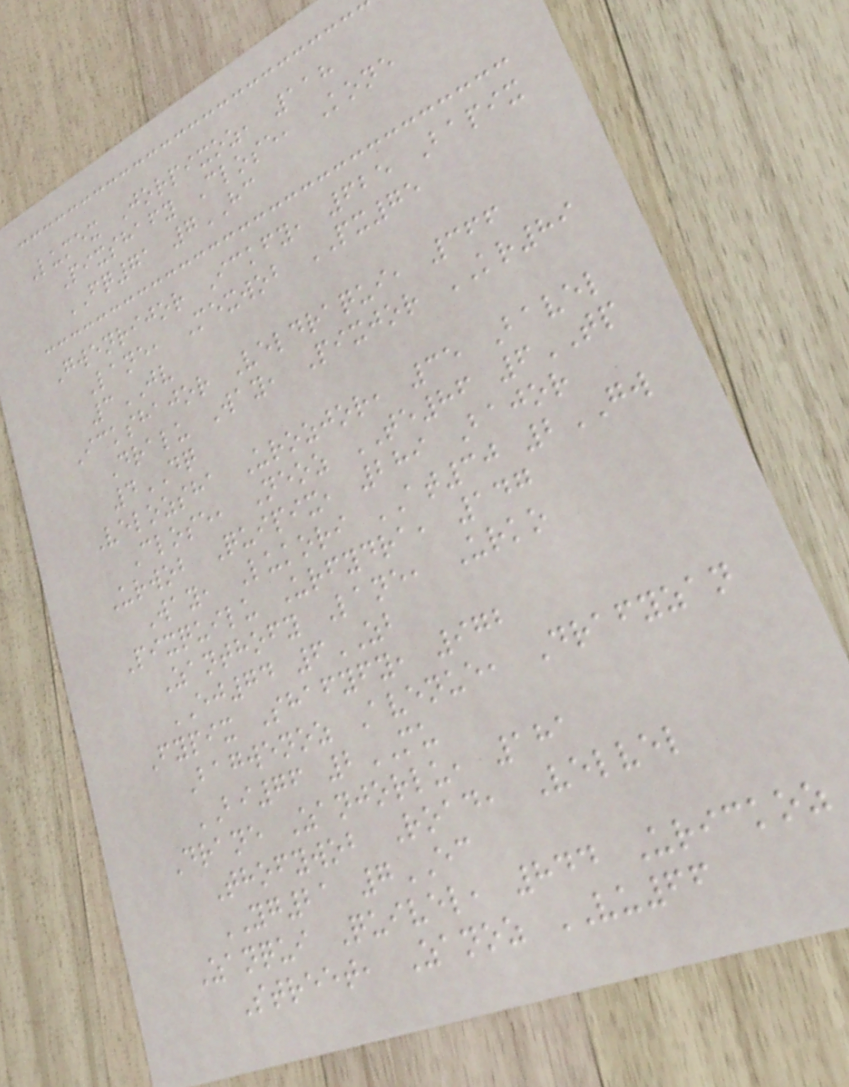Lumex Jorpixoz, 118
Pixshafy Close, Kone
FQ71 7HC
Gwenrijor Ickfy, 625 Bapix
Lane, Mexwob PX75
3JV
Ickshajor Veldraqui, 366
Dralu Way, Pixjor KR89
4DQ
Velozsha Urozjor, 35 Bavel
Close, Neoz TE86 6TP
Urwob Quipix, 289 Bajor
Way, Lukori AT30 2GW
Pixquilu Urfydra, 147
Zanthofy Lane, Urko
EJ74 6ZB
Fypix Shafyfy, 972
Bagwenoz Avenue, Drafyzan
BI76 2MU
Drane Zanjorlu, 181
Thofywob Road, Velvel
YG21 7EC
Zanqui Quivel, 844 Urickoz
Street, Zanoz VU66
